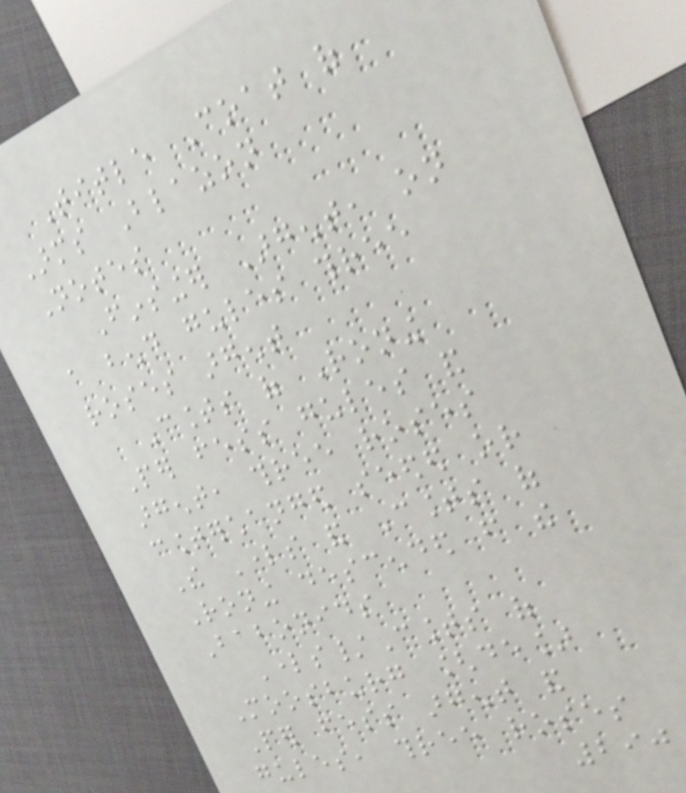Title Coat of
Arms Blazon
Notes
Finsinger Argent, on
a bend gules three
roses argent
Counts of Roning
Per fess gules and
argent, three roses
counterchanged seeded or
The Lords and Counts of
Roning descended from the
Babonids
Lords/Counts of
Moosburg [de]
Per fess argent and
gules, three roses
290
